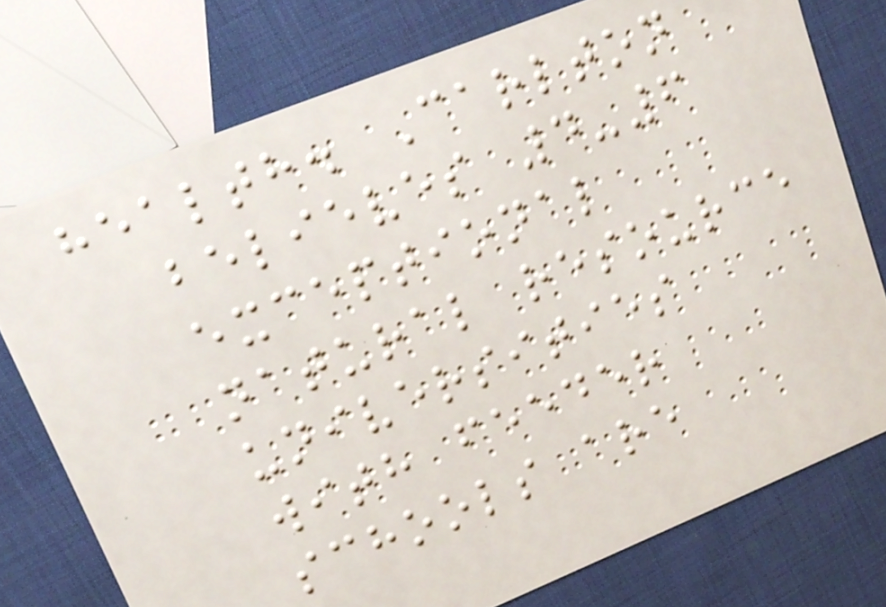health. Carlton
believes 4-6
exceptional
natural resource
universities
with feeder
schools are
